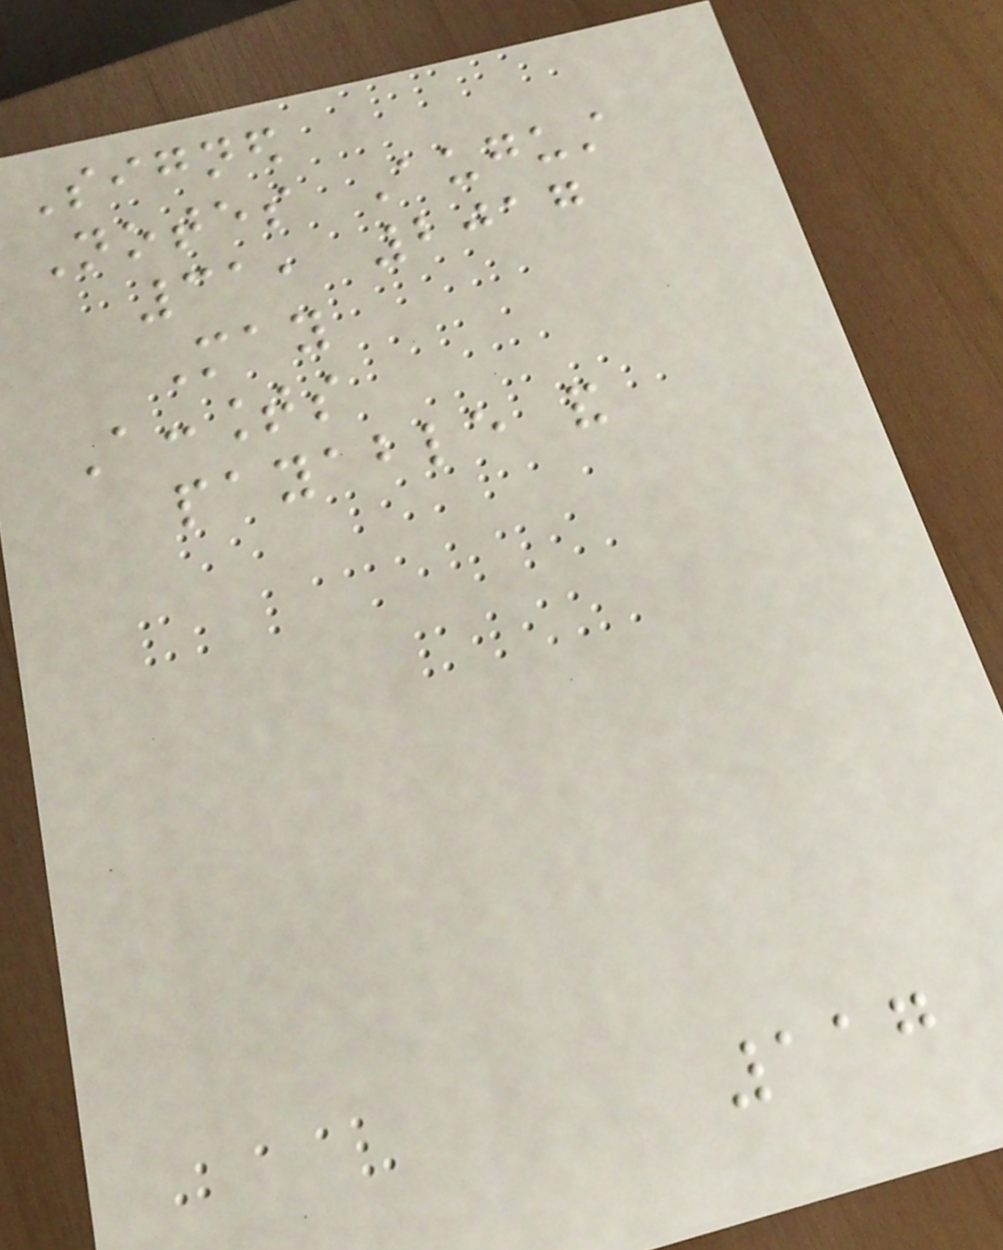Signed
Notes August
31, 2017
May
Accounts
payable and
117
